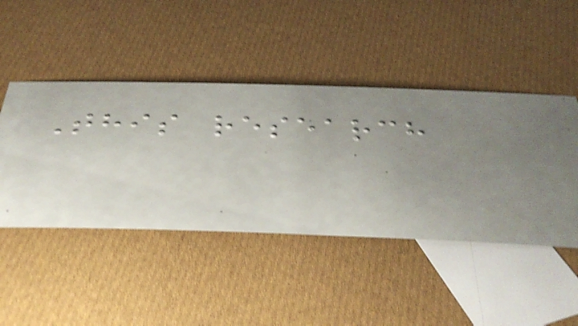This research
